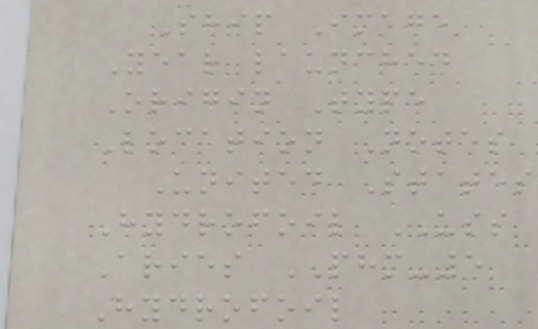Ship Image
Year launched
Origin Type
Location Notes
United States
Hydrofoil USS
Aries PHM-5
Hydrofoil
